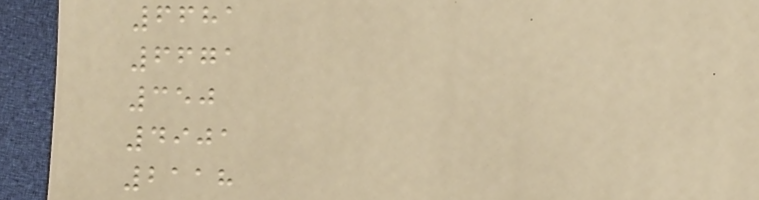6681
6671
350
4901
2118
